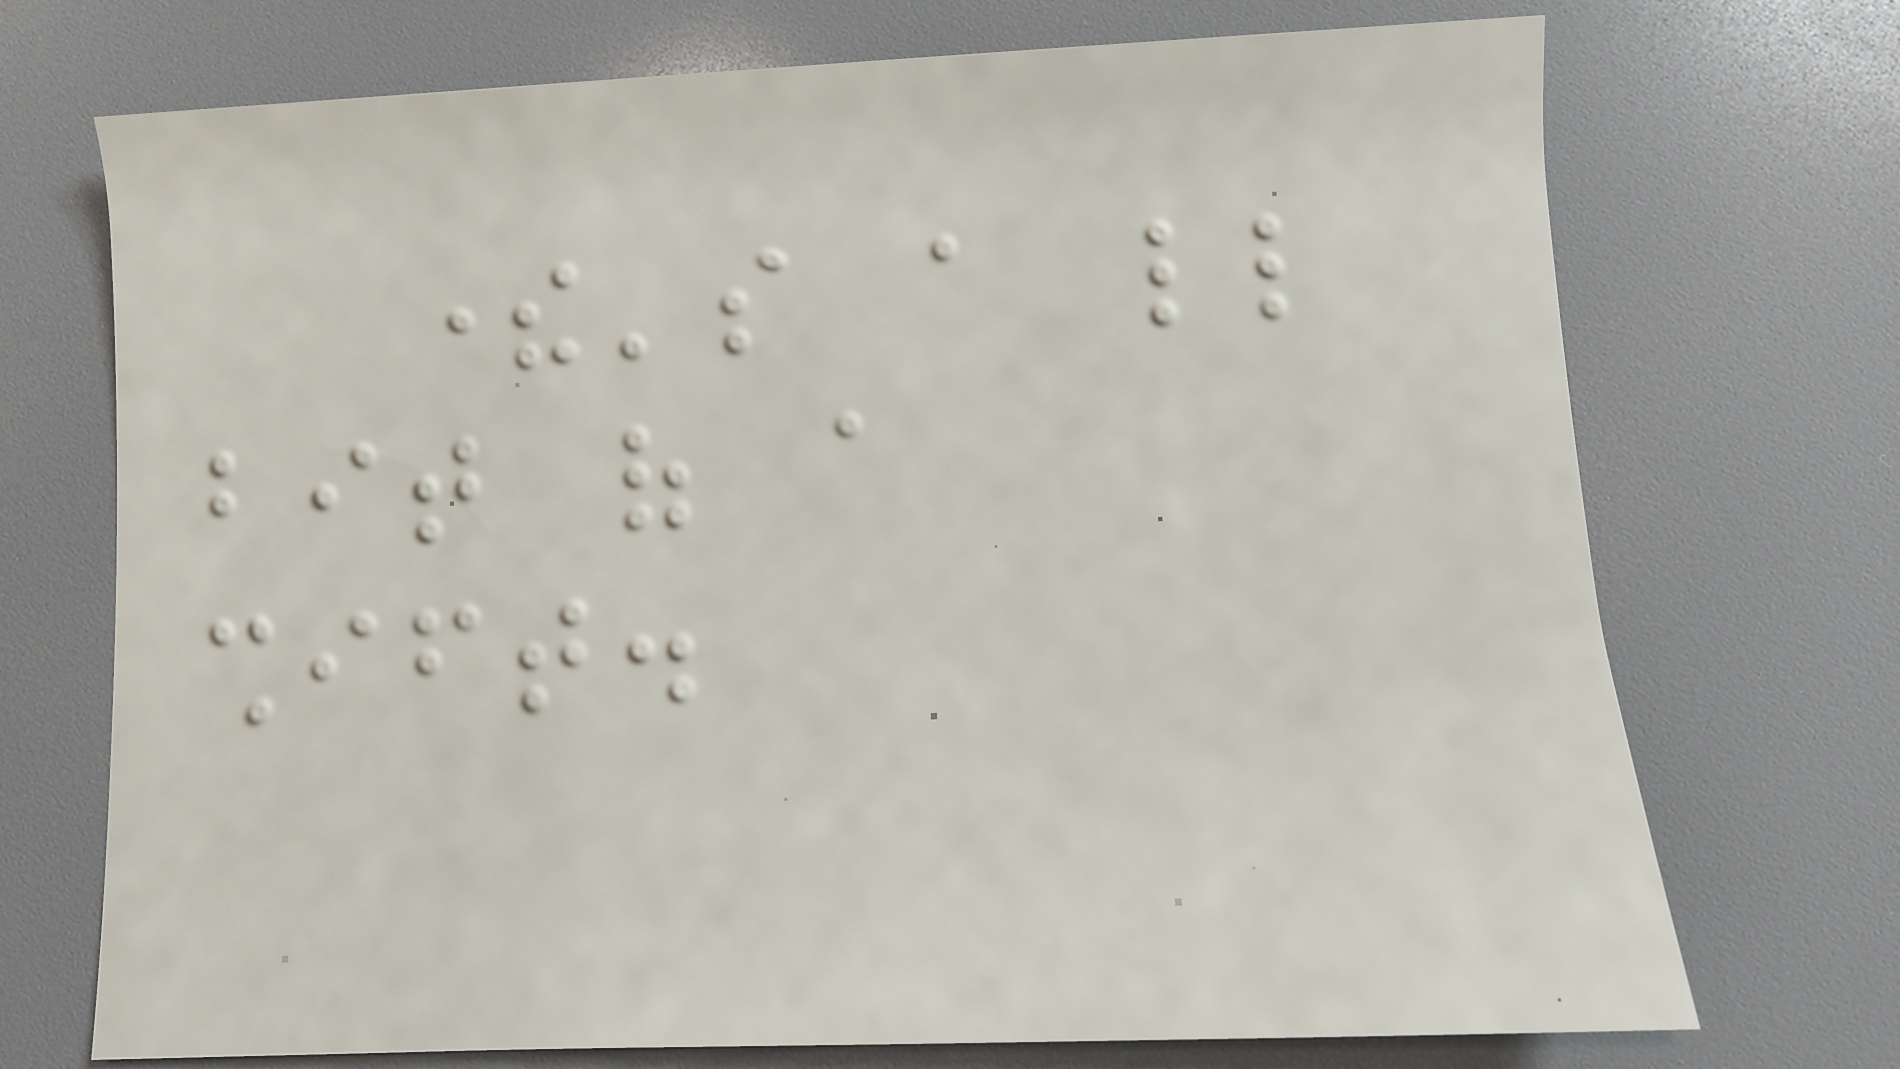there's a little
bit of a
shift.
